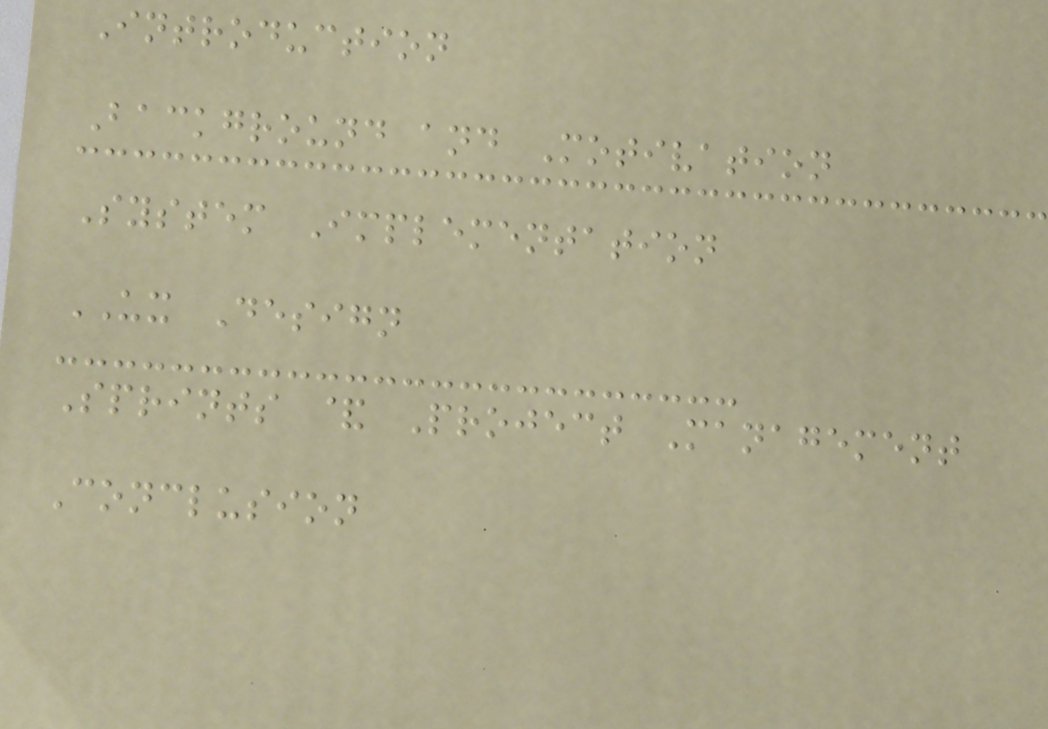Introduction
Background and Motivation
System Implementation
UX Design
Sprints & Project Management
Conclusion
